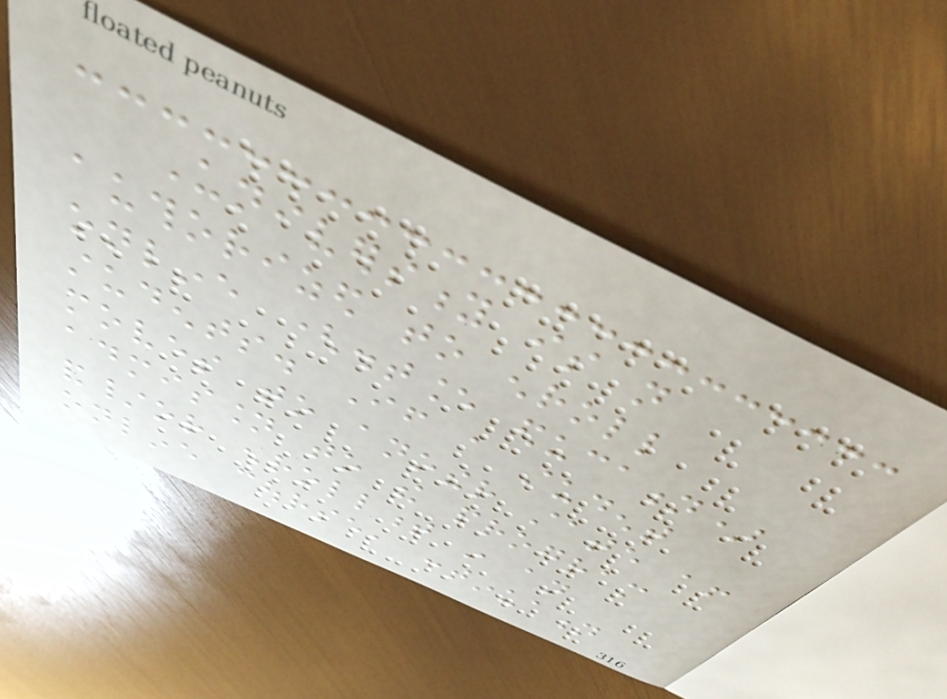University is not
authorized to enroll
online (distance education)
students. If a student
moves to another state after
admission to the program
and/or enrollment in an
online course, continuation
